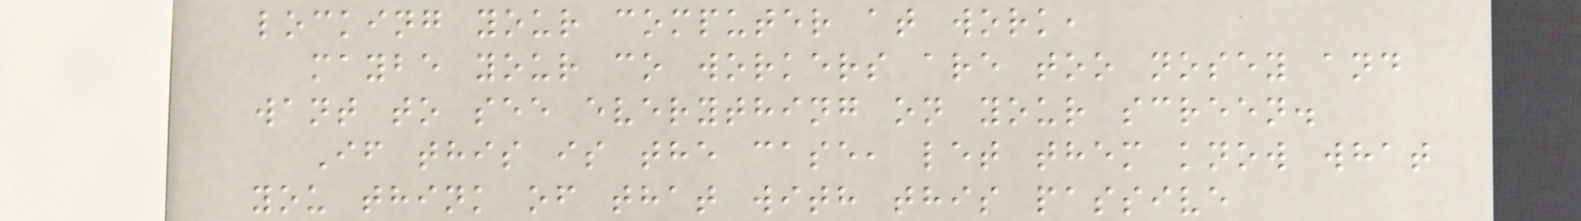locking your computer at work,
maybe your co workers are too nosey and
want to see everything on your screen.
If this is the case, let them know what
you think of that with this passive
